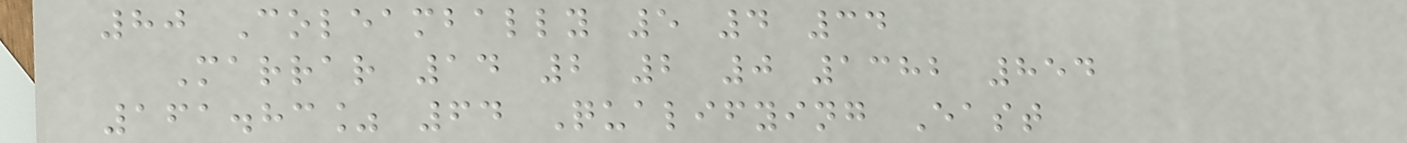80 Coleambally 5 4 34
Marrar 14 2 2 0 1382 854
161.83% 64 Qualifying East
